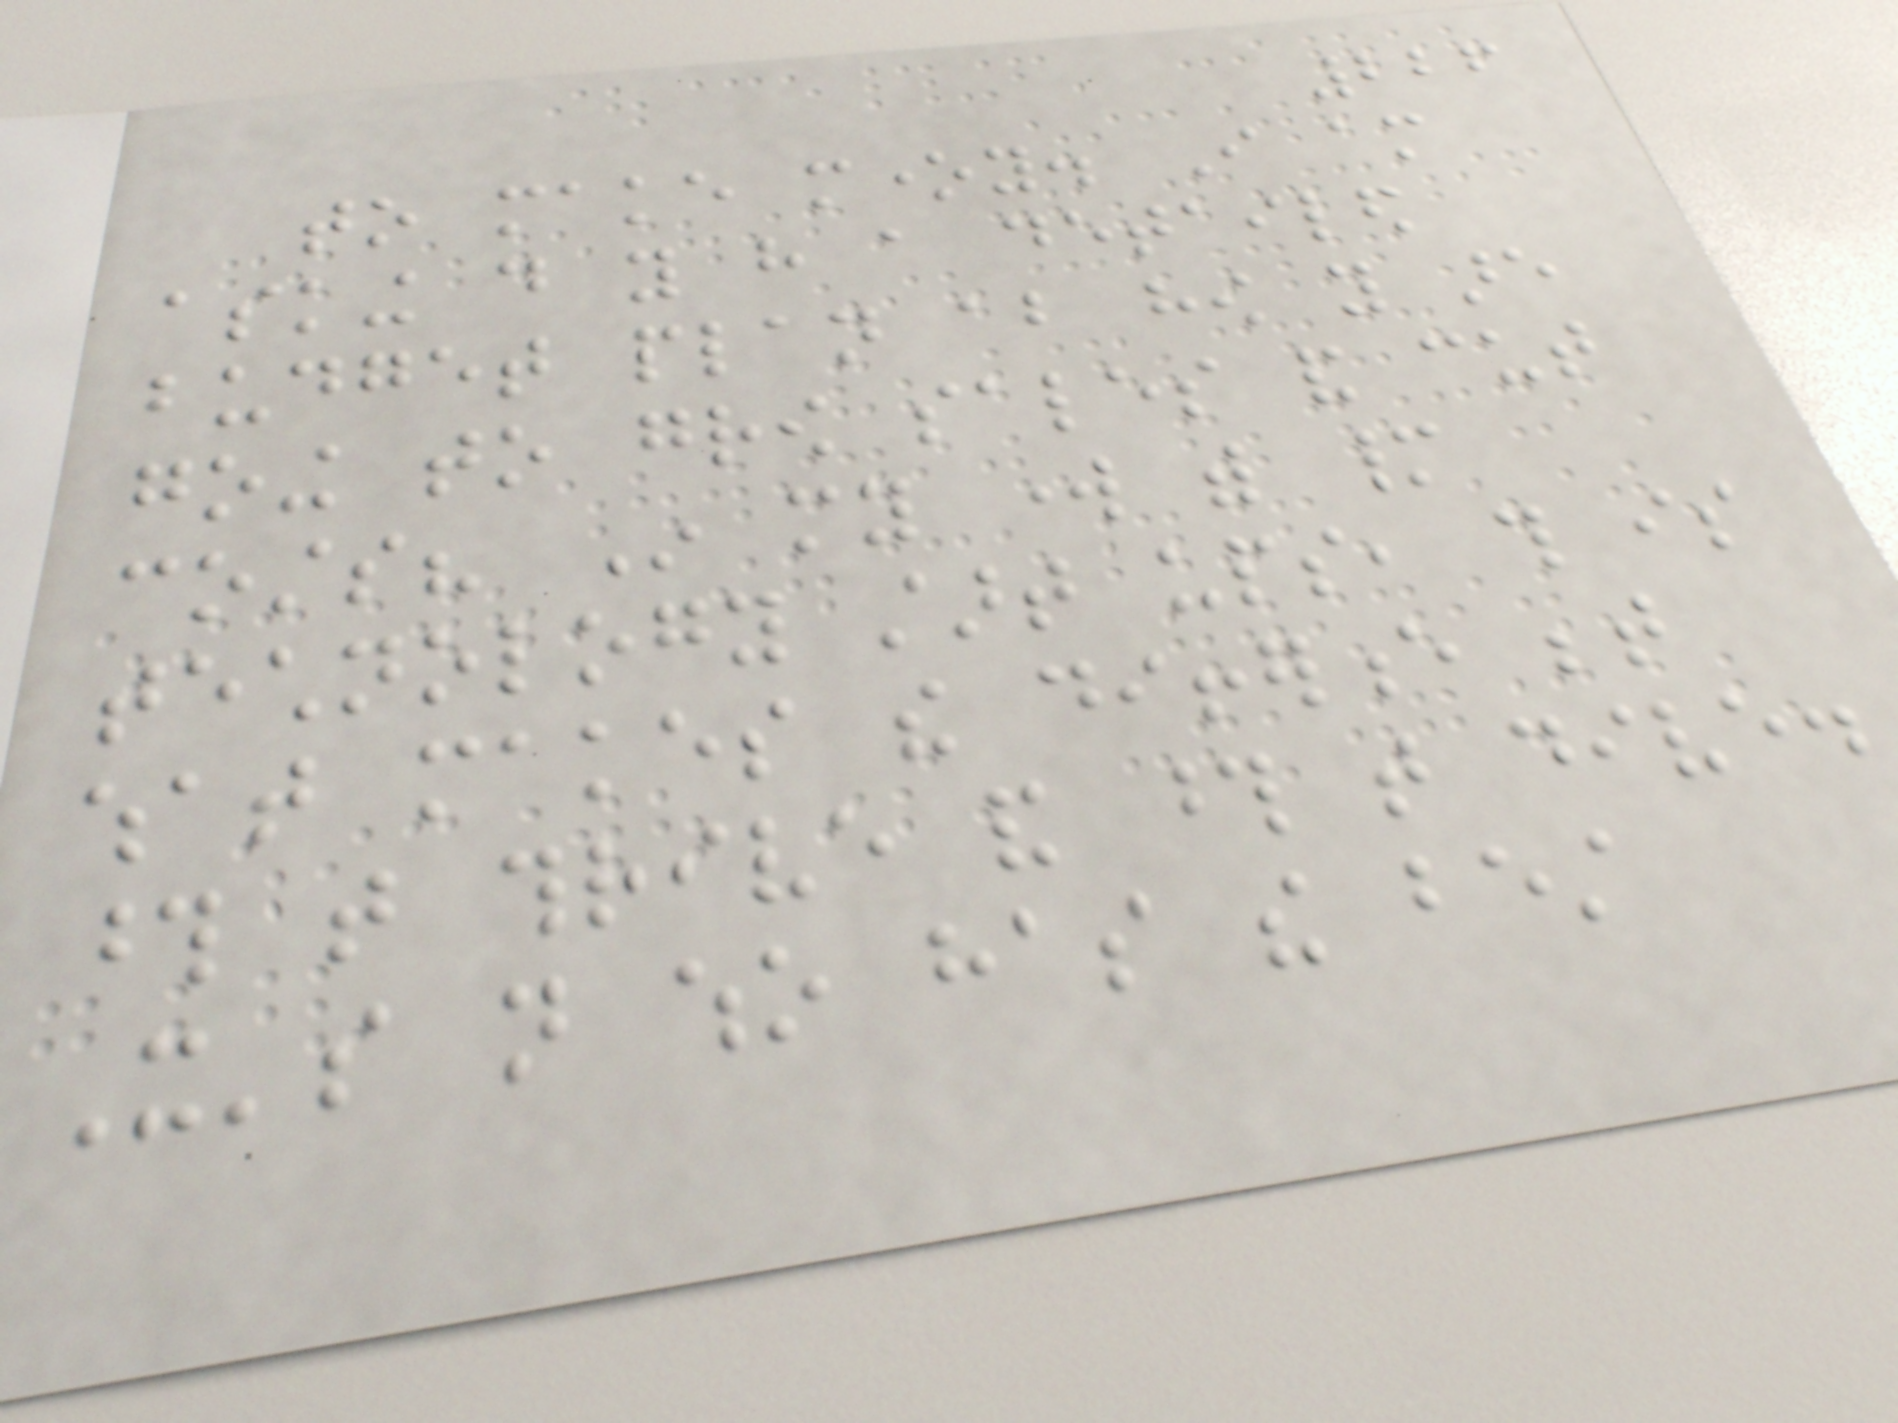226
to make money. I am
asking do you have a detailed
budget plan about how you are
going to grow sales and cut
costs? In my work with many
technology start ups, this is
what makes the difference between
those that thrive and those that dive.
It's not who has the best
